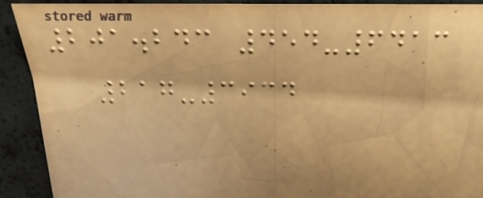201.243 454-6413
217-3934
